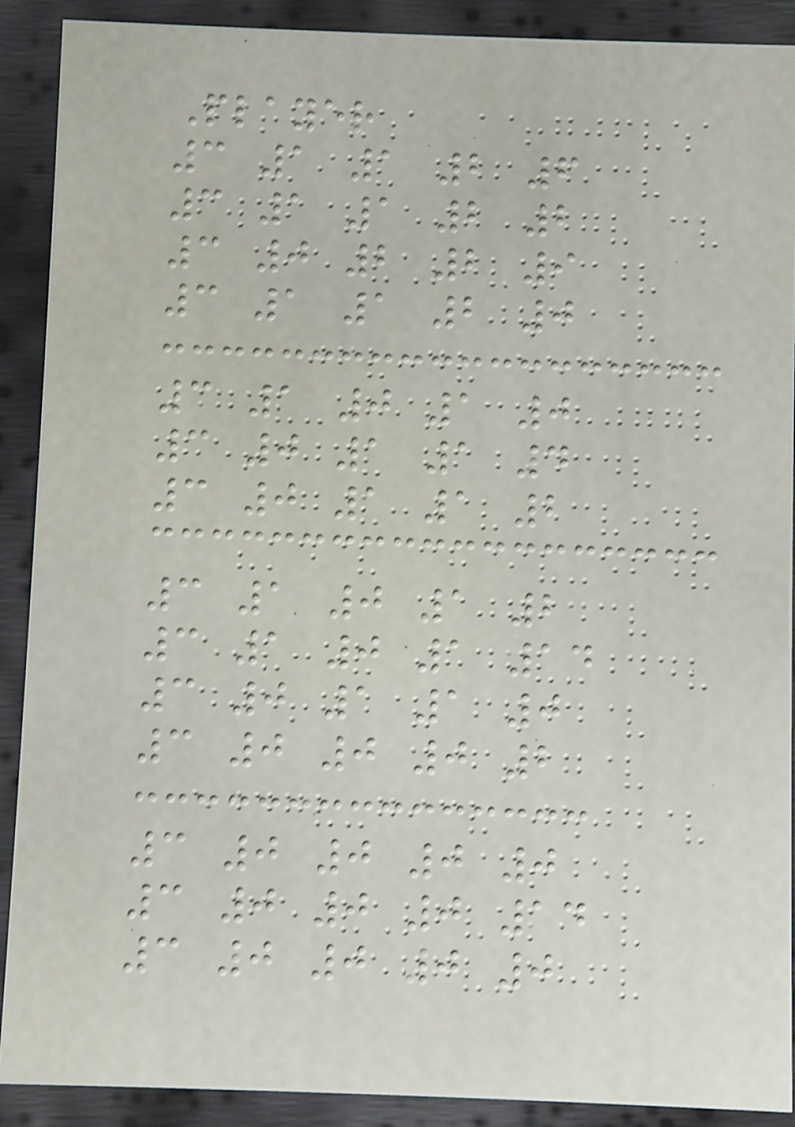Player
3 1 1 2 6
3 1 1 2 2
3 0 2 2 9
3 1 1 2 0
3 1 0 1 0
3 0 1 1 4
3 0 1 1 2
3 1 0 1 2
3 1 0 1 14
3 0 1 1 0
3 0 0 0 2
3 0 0 0 0
3 0 0 0 14
3 0 0 0 0
